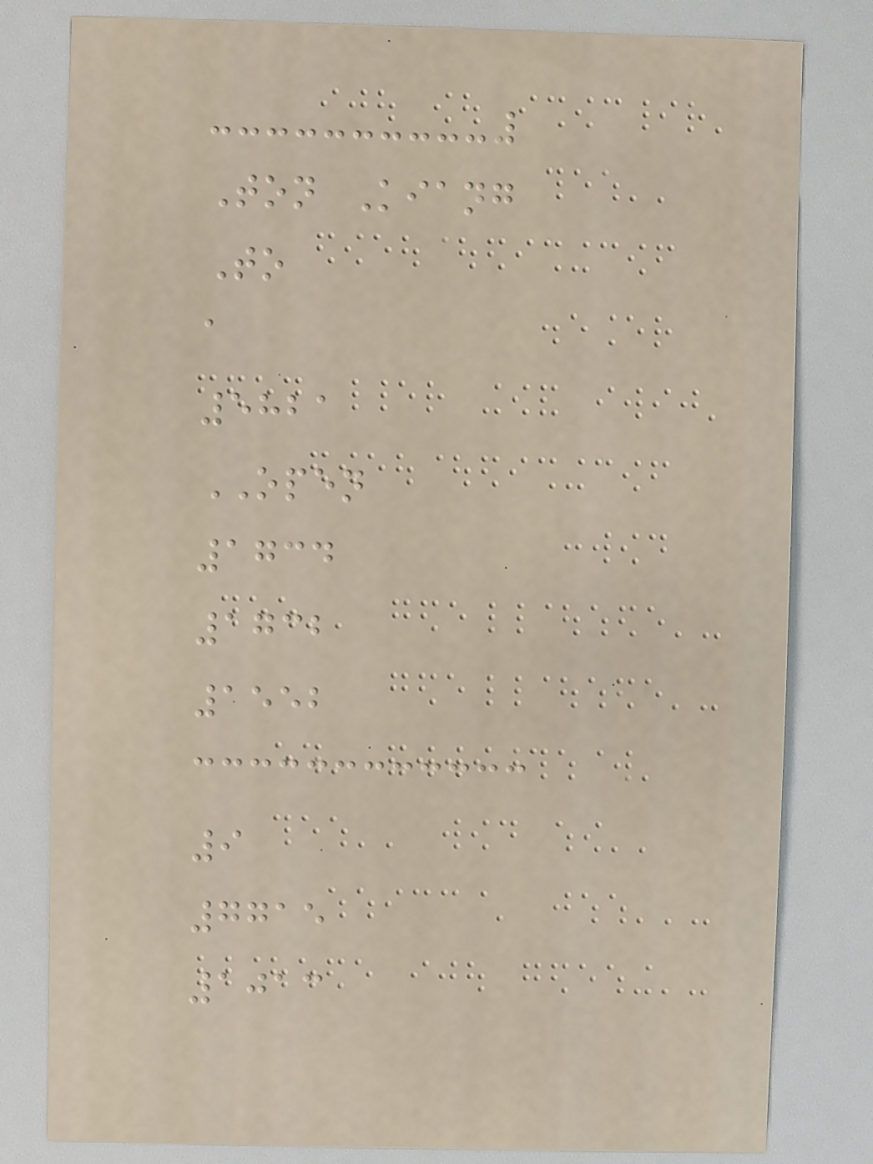Ton Kiang
To
a
5821
OPEN
1734
1732
1552
9
7715
1013
